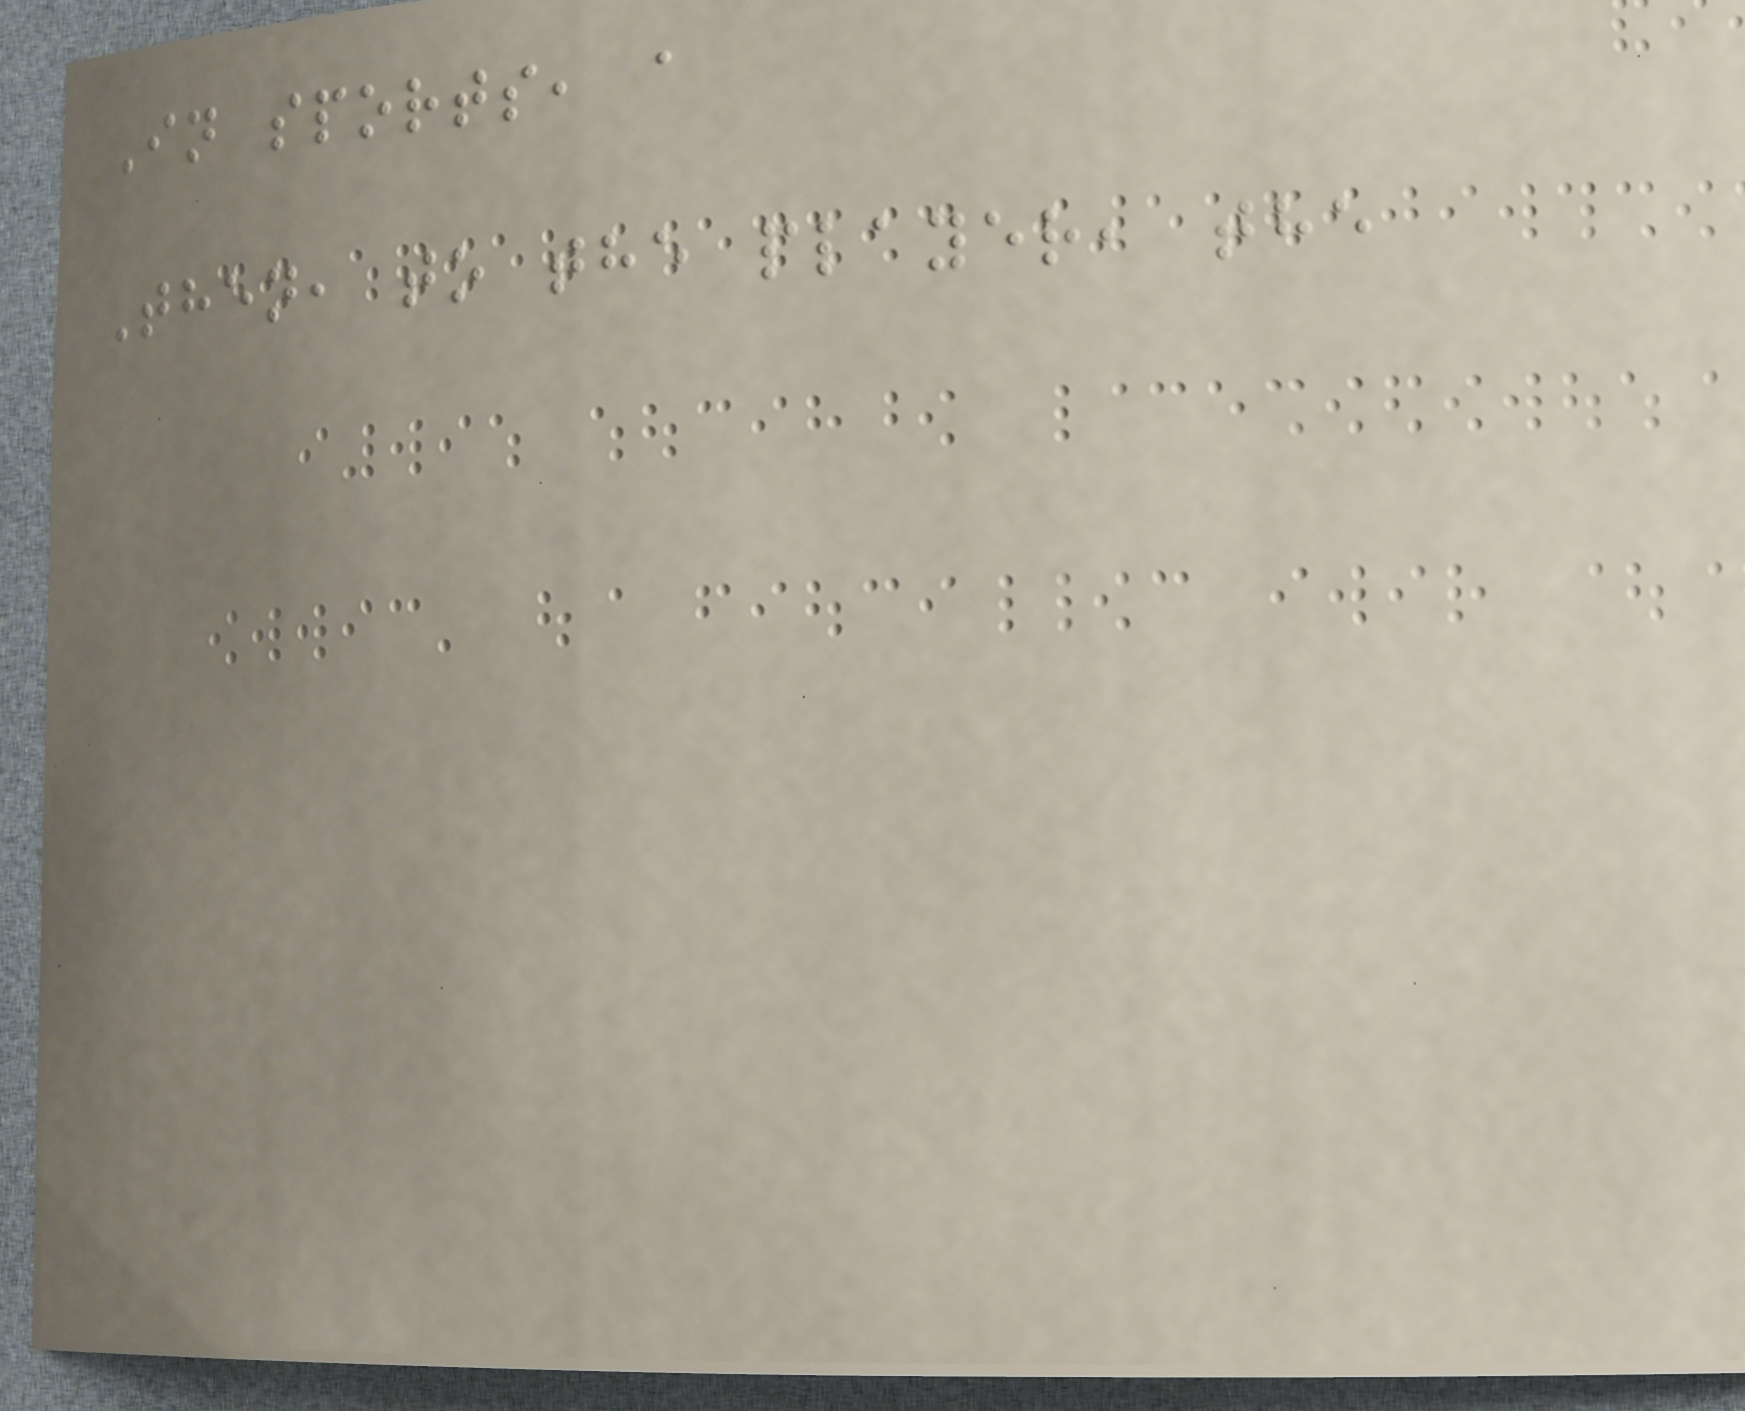In sports, a
Then, to the player, the
